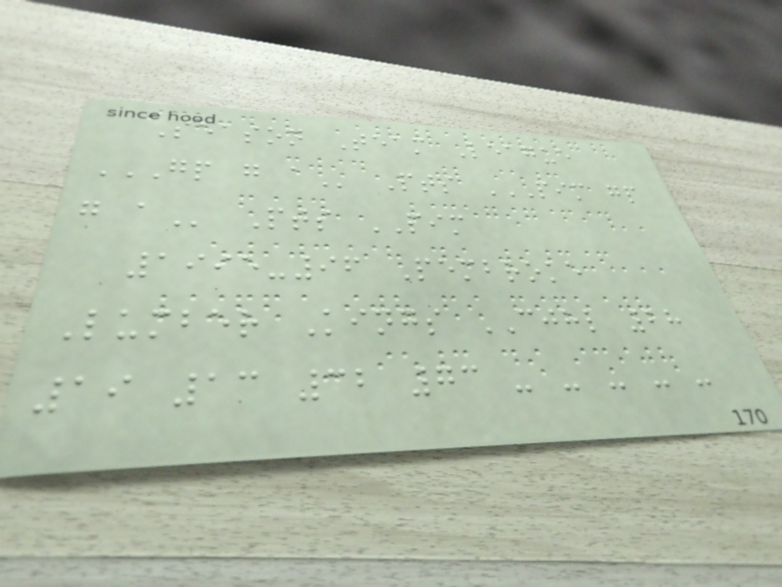Season Team League
GP G A Pts PIM GP
G A Pts PIM
1995-96 Pembroke
Lumber Kings CJHL 28
19 13 32 73 - - - - -
